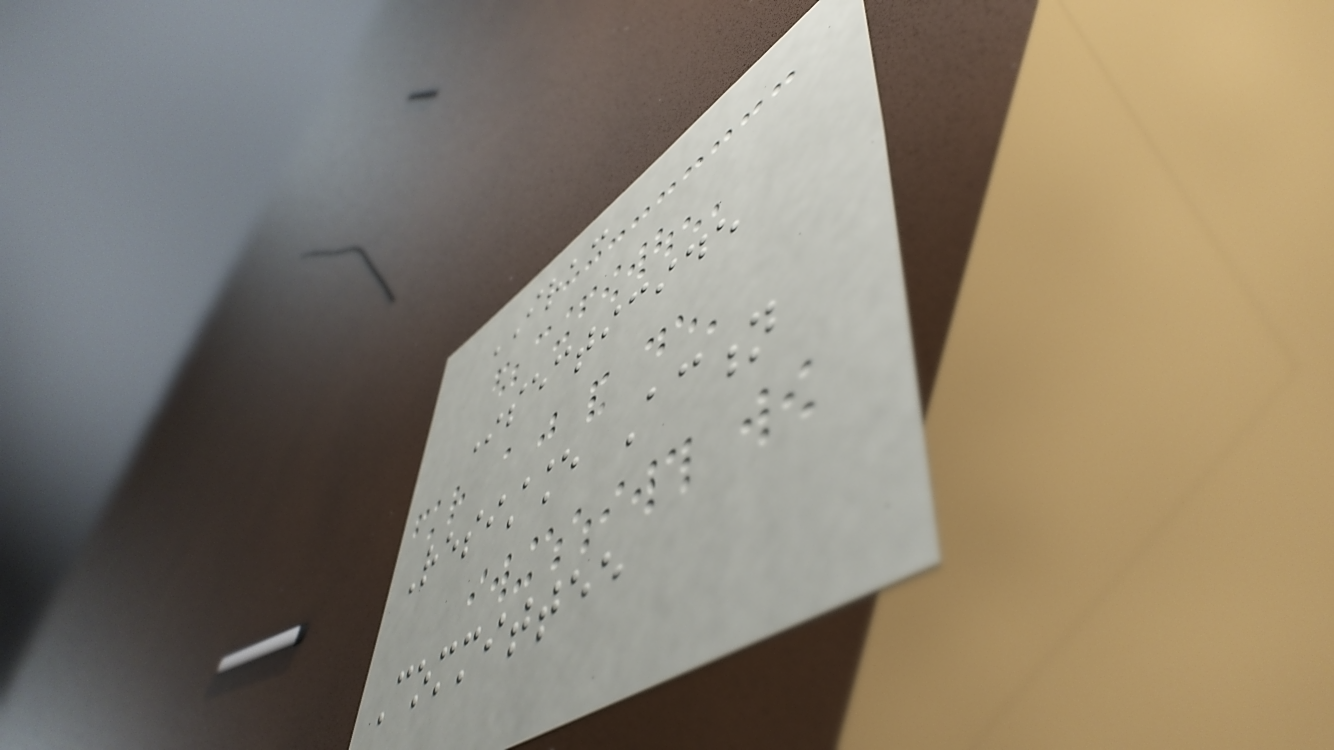IRAC
Insecticide
Resistance Action
Committee
